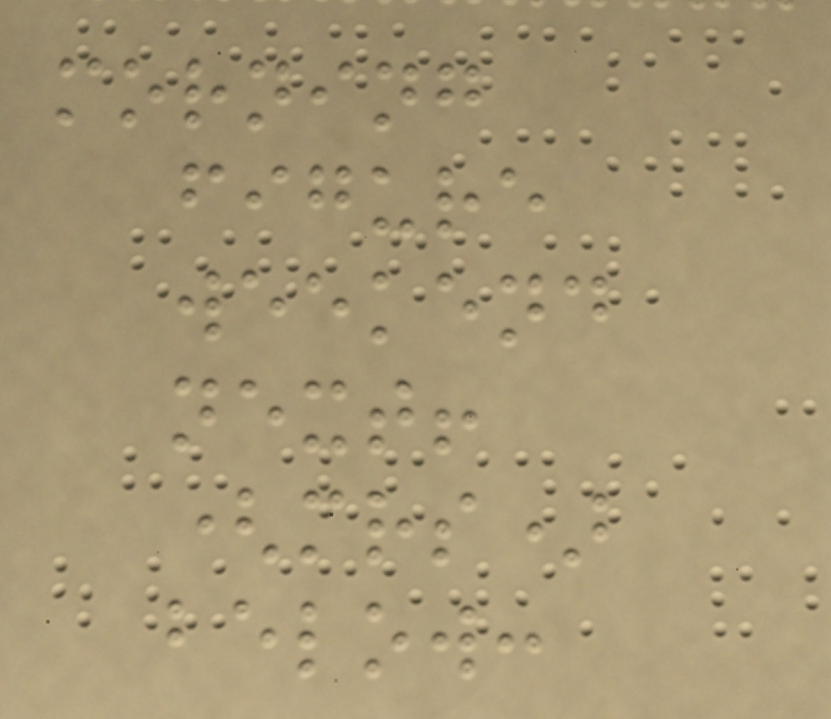morning
figure
weekend
next!
(mrs)
below:
